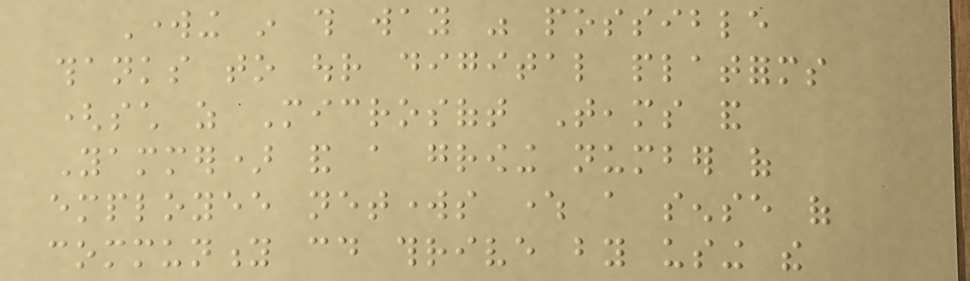Working in this way was possible
thanks to our digital platforms
(such as Microsoft Teams and
Yammer) and a growing number of
employee networks where a sense of
community could thrive by using the
